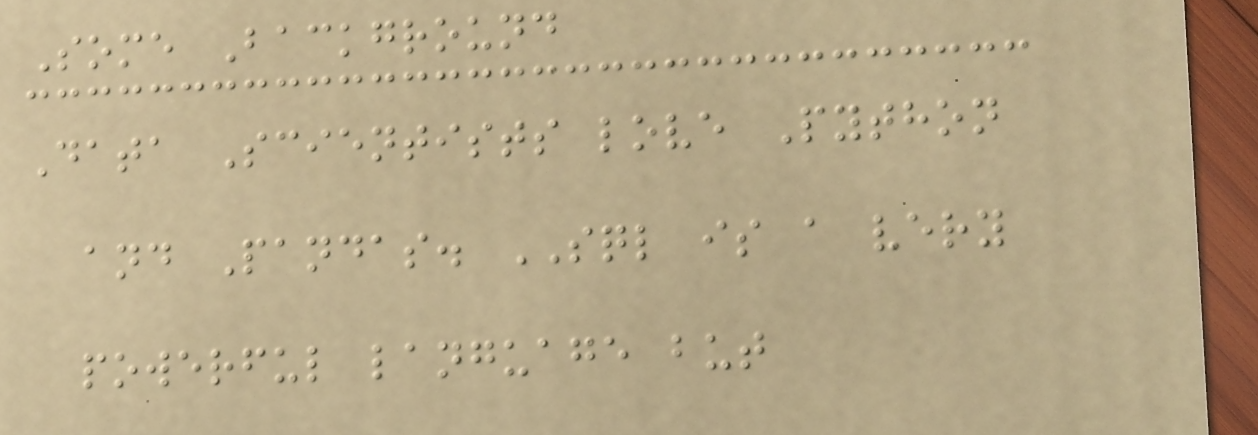Some Background
Data Scientists love Python
and Pandas. SQL is a very
powerful language but
